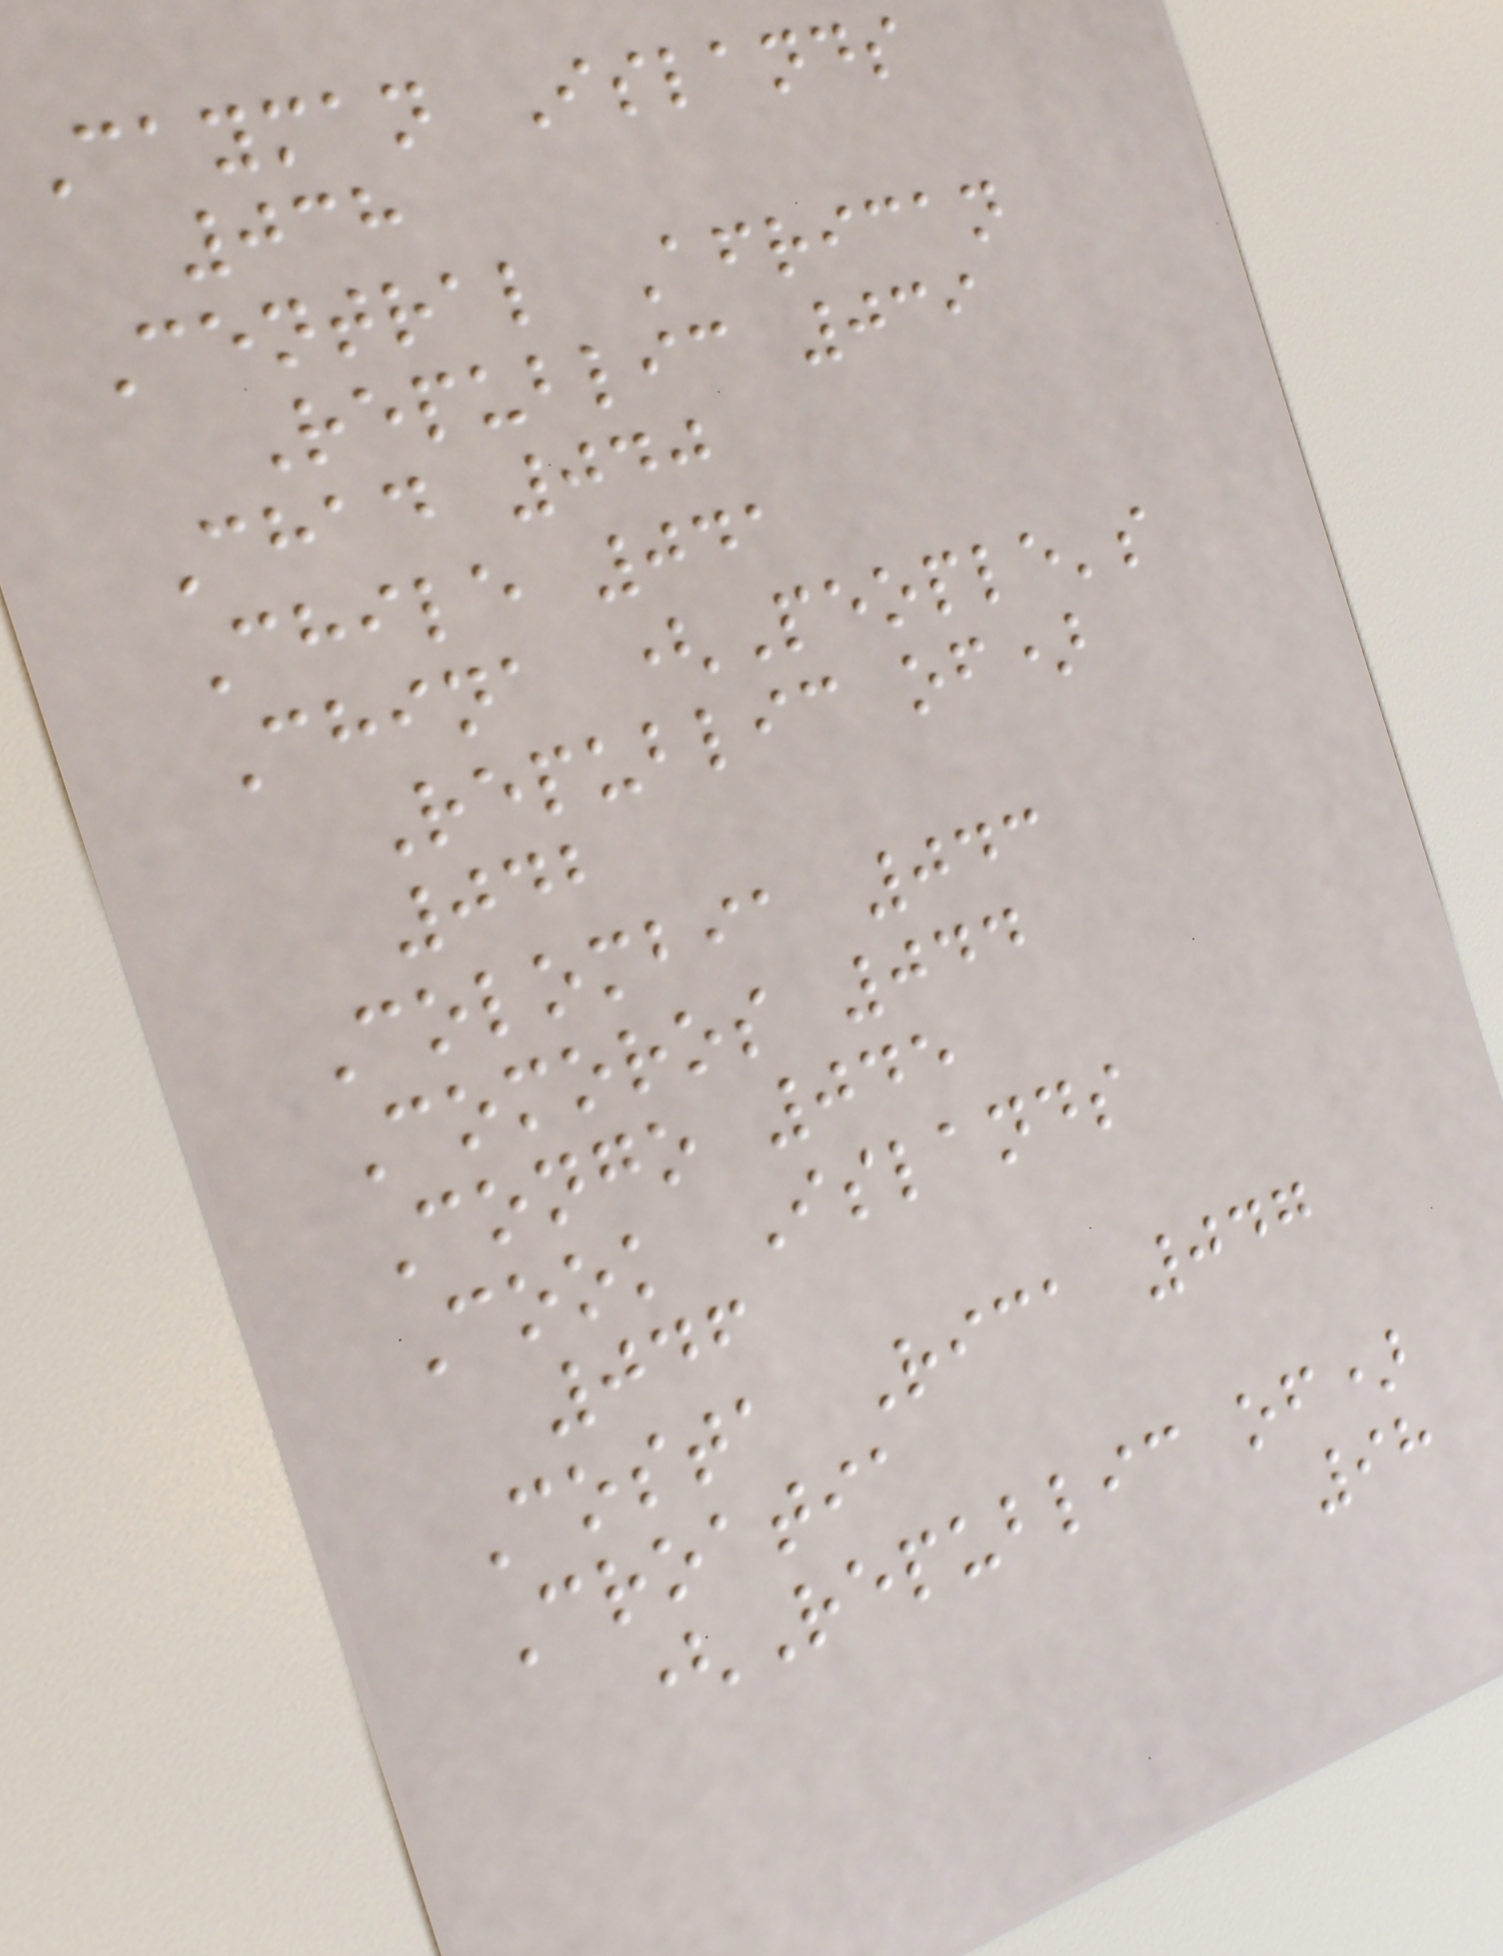Cayman Islands
038
Central African
Republic 039
Chad 040
Chile 041
China (People's
Republic of)
042
Colombia 043
Comoros 044
Congo 045
Cook Islands
046
Costa Rica 047
Croatia
(Republic of)
98
